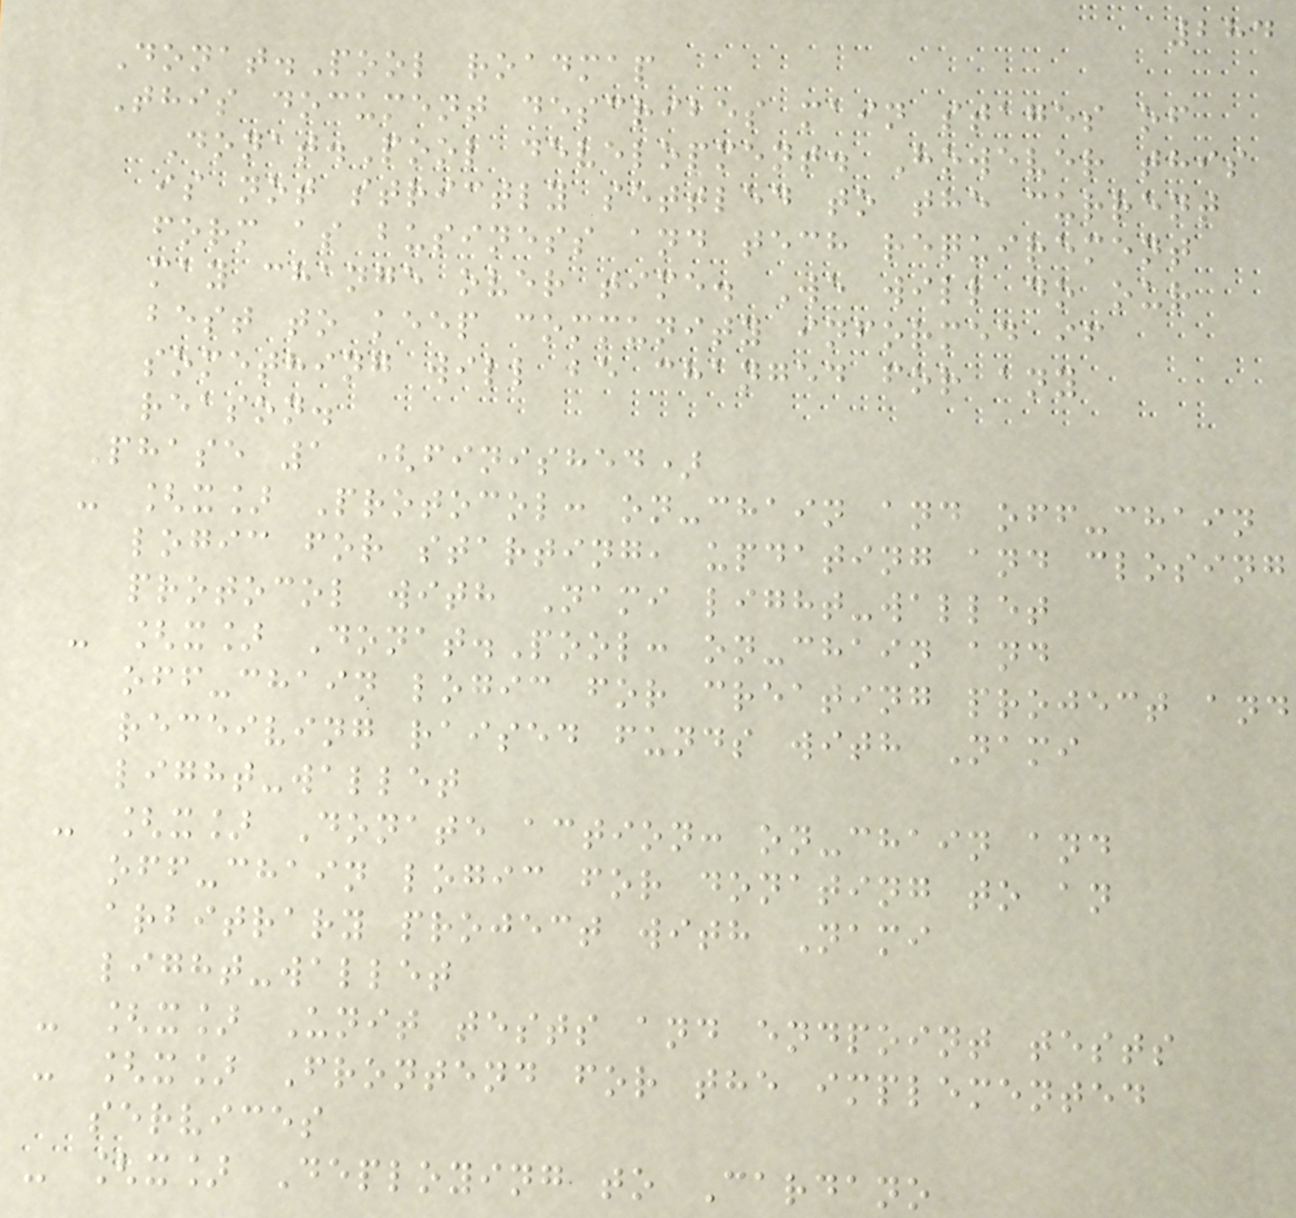284
Donat.Pool roadmap
This document describes main stages of
Donat.Pool development. However this
is not strictly settled to the current
form as business and tech requirement
may change over time. We will do our
best to keep community informed if
something will be changed for any
reason.
Phase 1 (finished)
- [x] Protocol: on-chain and off-chain
logic for starting, updating and closing
protocol with Nami light-wallet
- [x] Donat.Pool: on-chain and
off-chain logic for creating project and
receiving raised funds with Nami
light-wallet
- [x] Donate action: on-chain and
off-chain logic for donating to an
arbitrary project with Nami
light-wallet
- [x] Unit tests and endpoint tests
- [x] Frontend for the implemented
services
- [x] Deploying to Cardano
